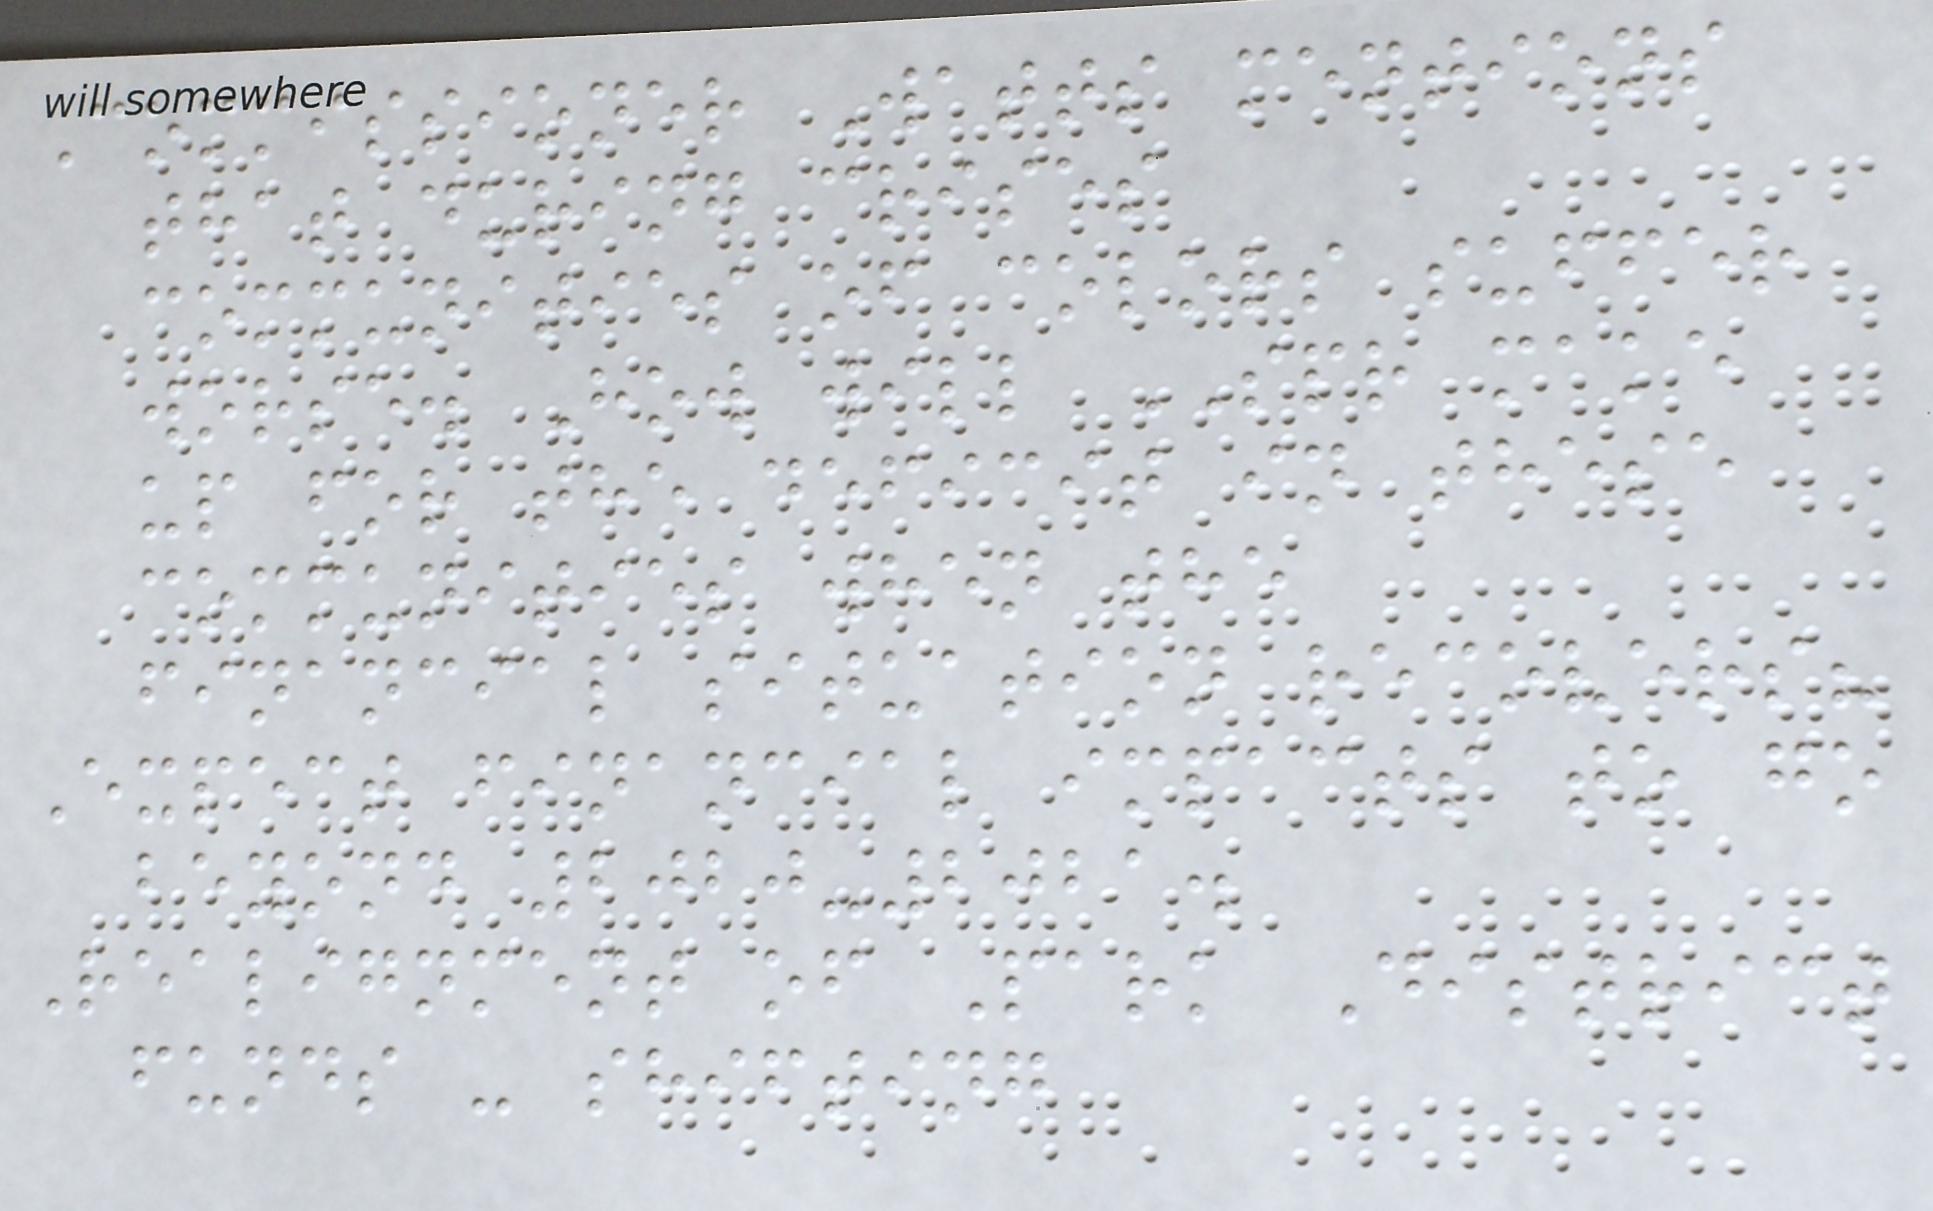Commissioner Watts mentions
that during crises
communities of colors suffer
worse. How will SPR make
up for the deficit in these
communities when the
financial situation recovers?
Expect financial impacts to go
beyond 2020-2021.
Realignment of Park District
funds - shifting
